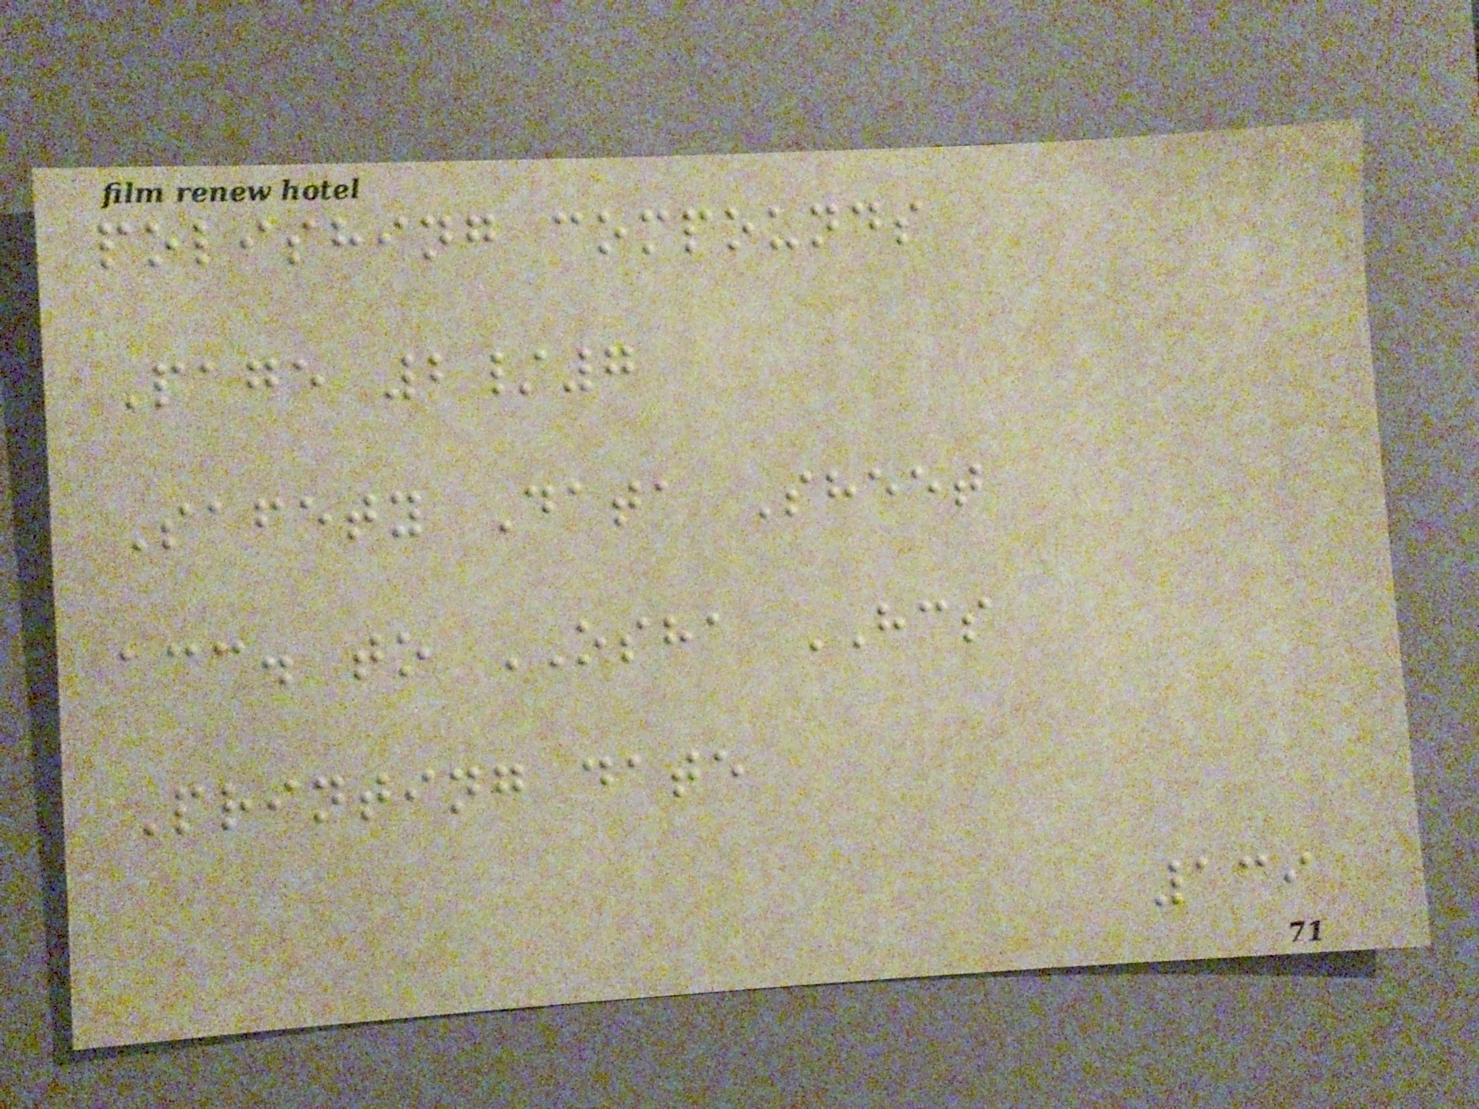polishing compounds
Page 2/7
Safety Data Sheet
acc. to OSHA HCS
Printing date
139
